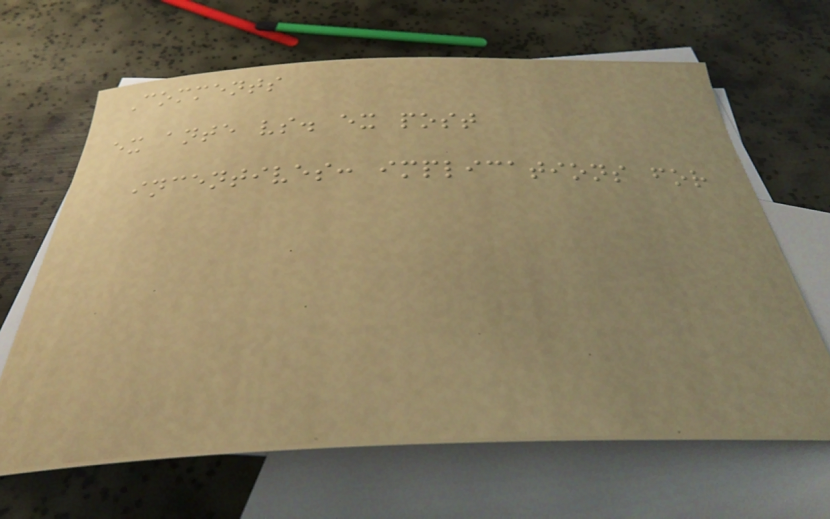Comments
ex ante vs. ex post
incentives: implications for
